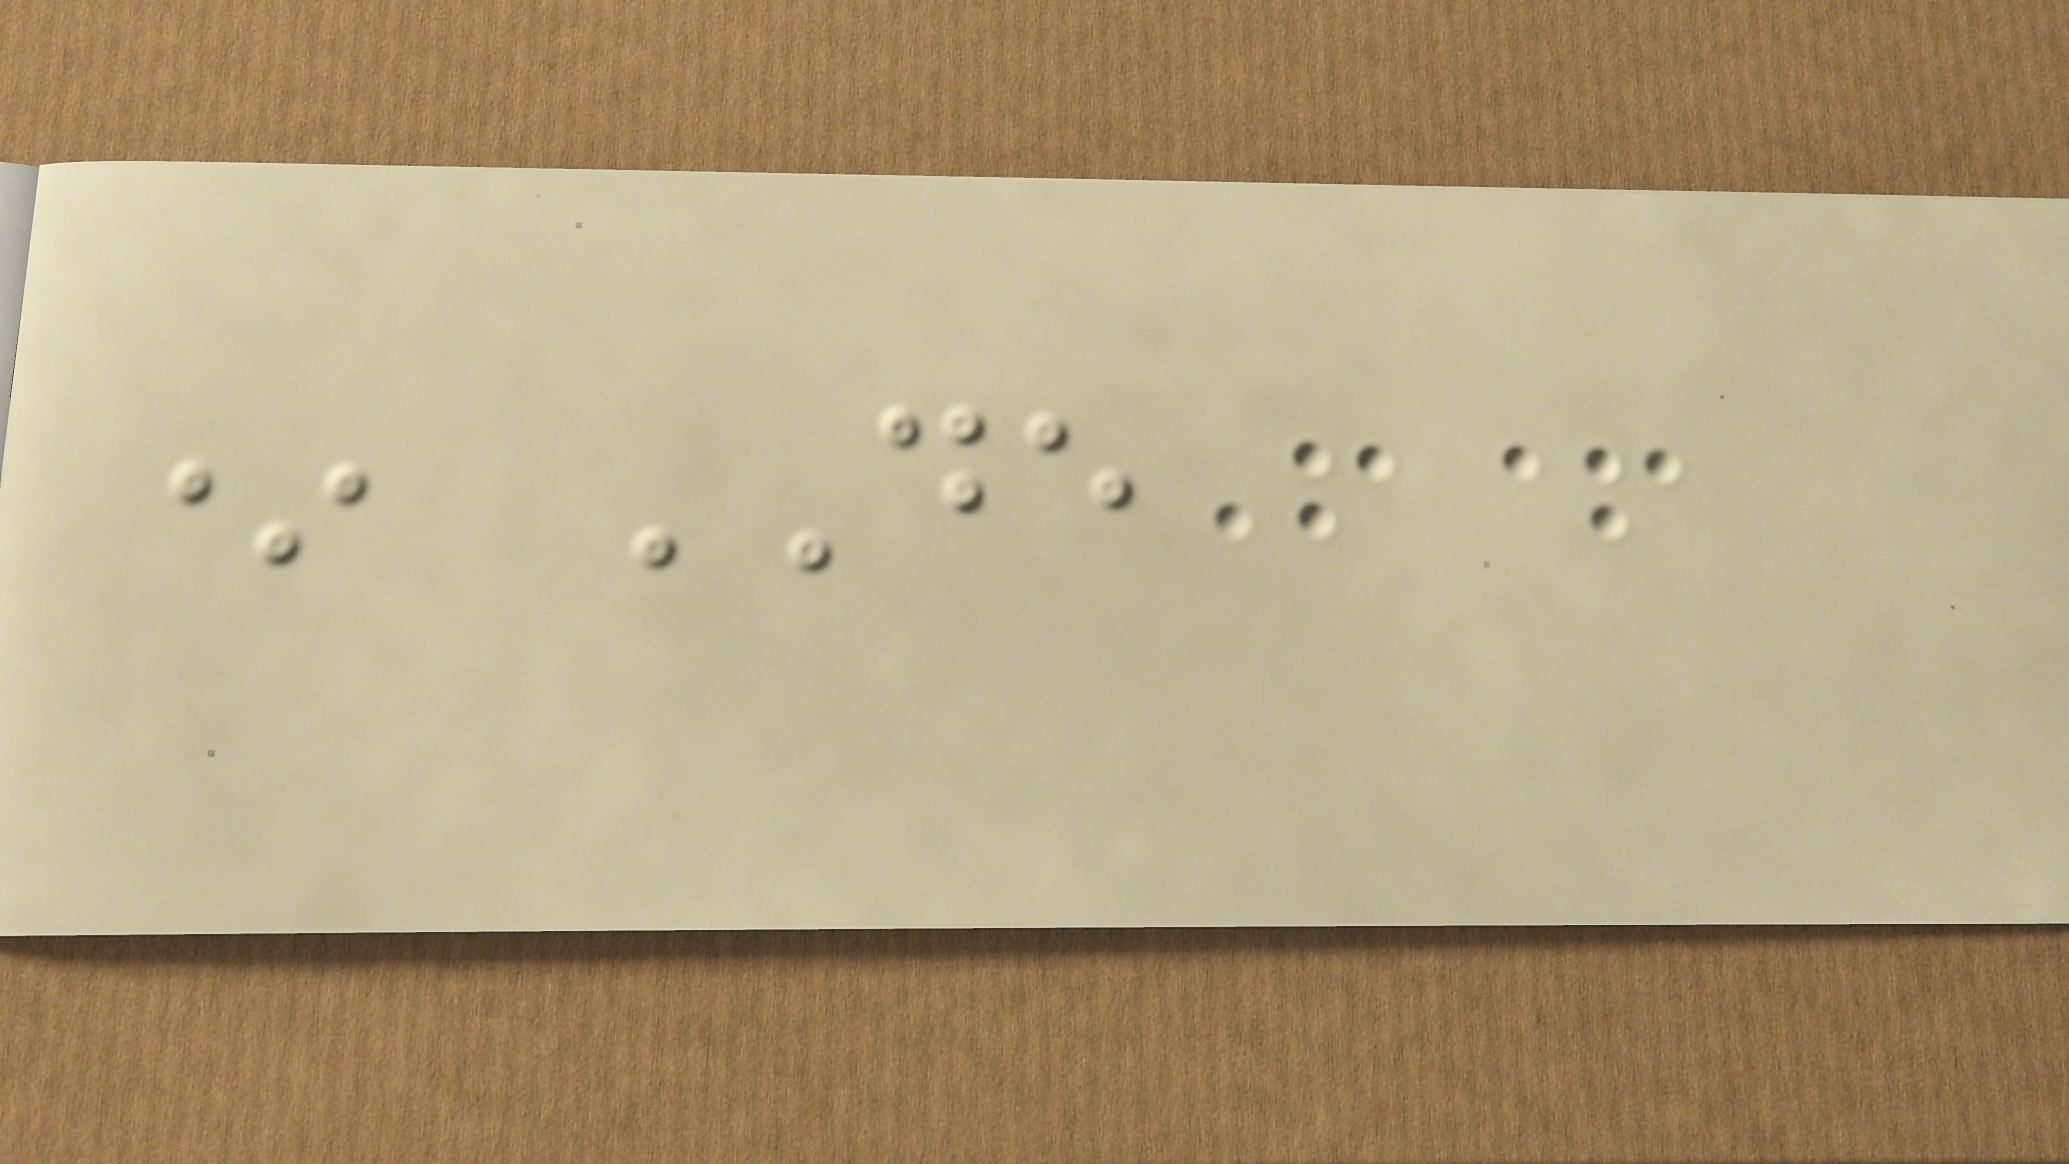* DE
